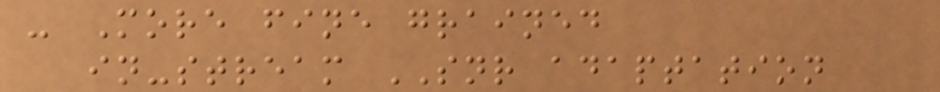- More fine grained
in-stream SNR adaptation
